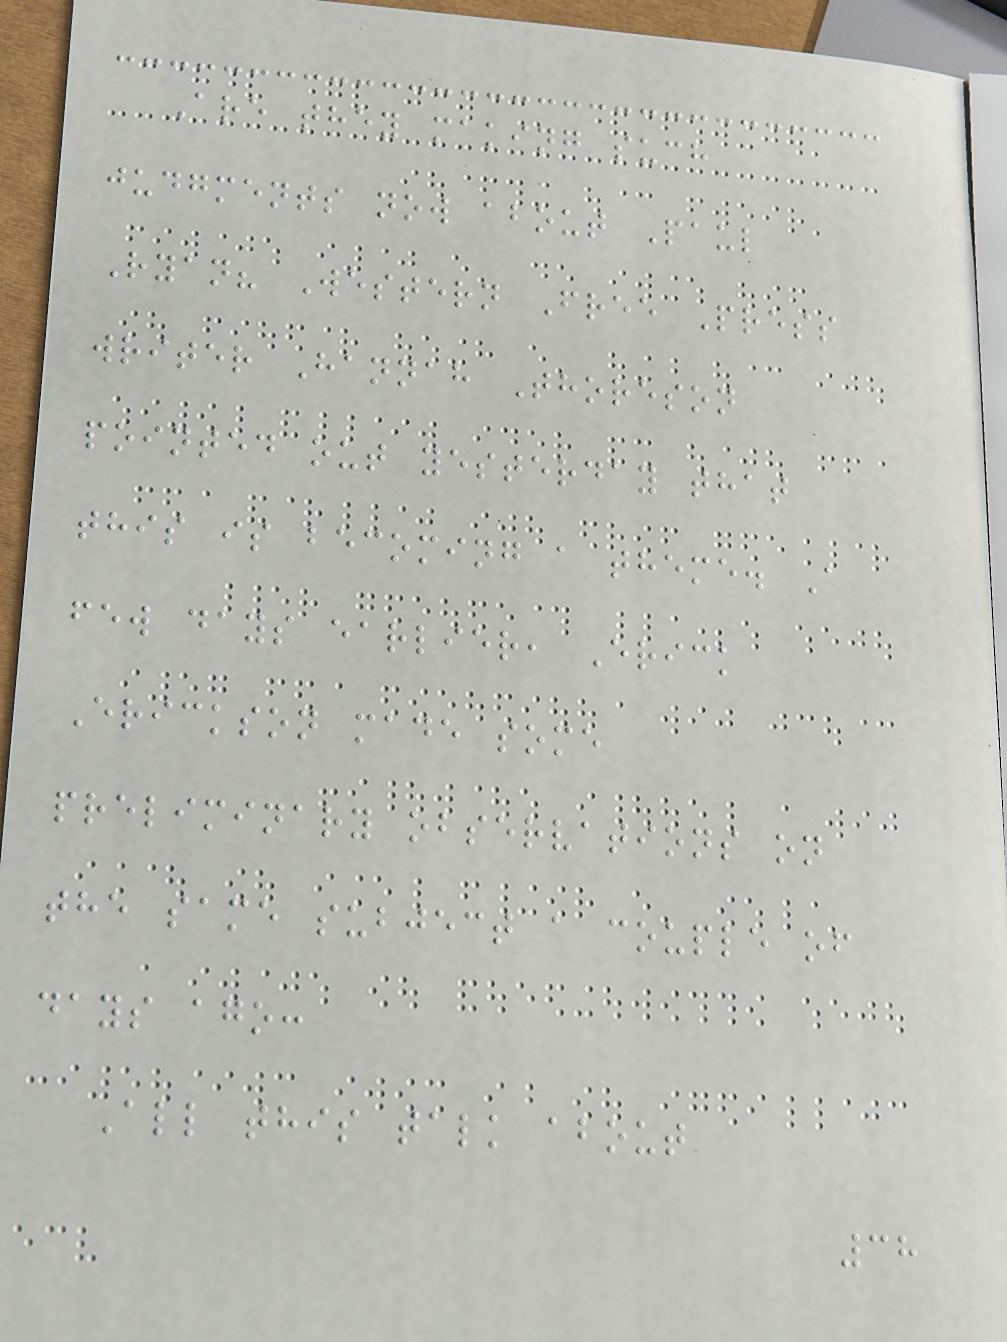Are they making such
judgments now about Paul
Ryan? Western Free Press
writer Hannah Thoreson
pointed out yesterday that
this is becoming a theme. A
few days earlier, Erick
Erickson made some
preliminary observations on
the same subject a couple of
days ago:
All this talk about
38
